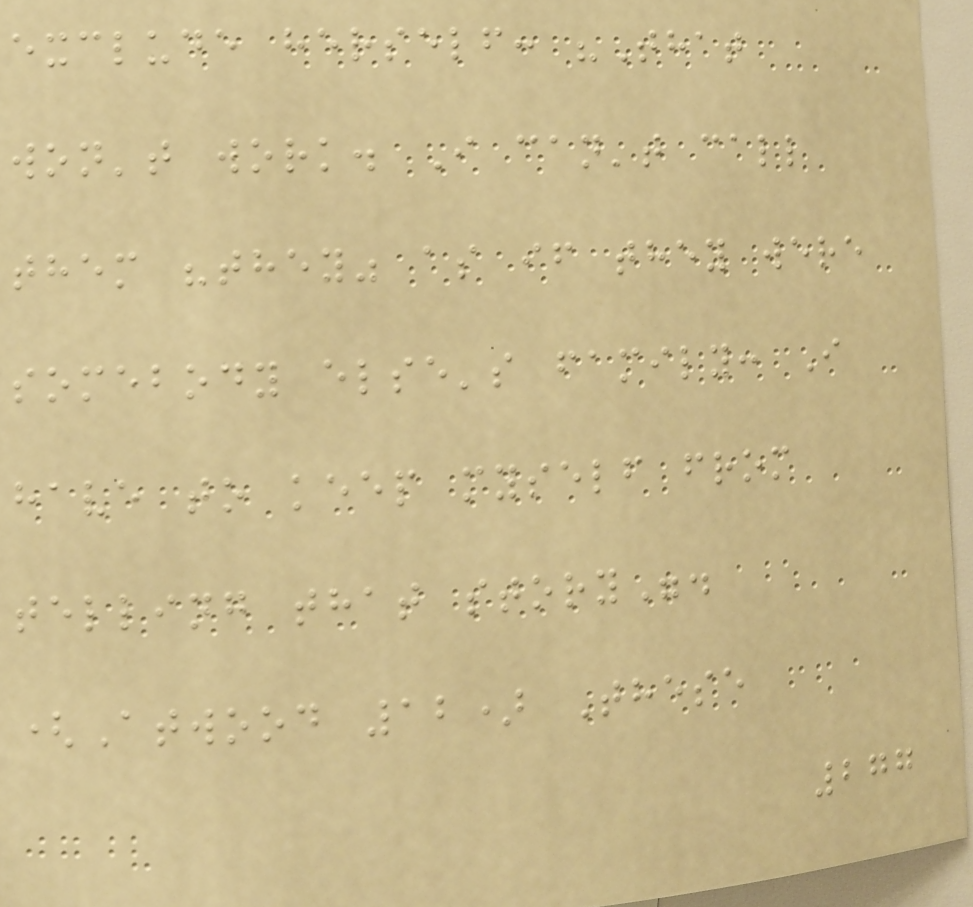exclude herself: "That
won't work. I can't call
them "they" as if they were
somebody else's family: I
have to keep myself from
telling that story".
(Atwood 12) These
277
